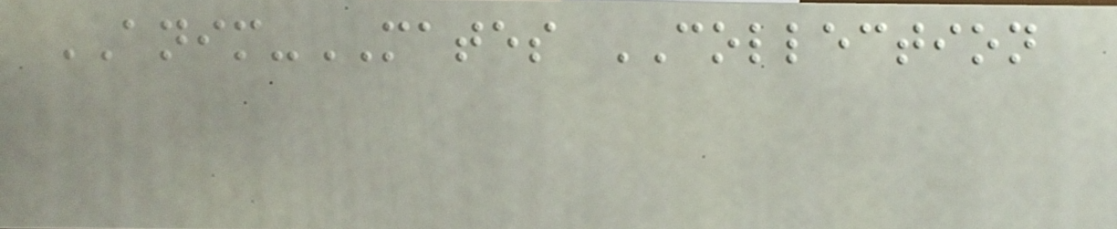ANIM-MATES COLLECTION
